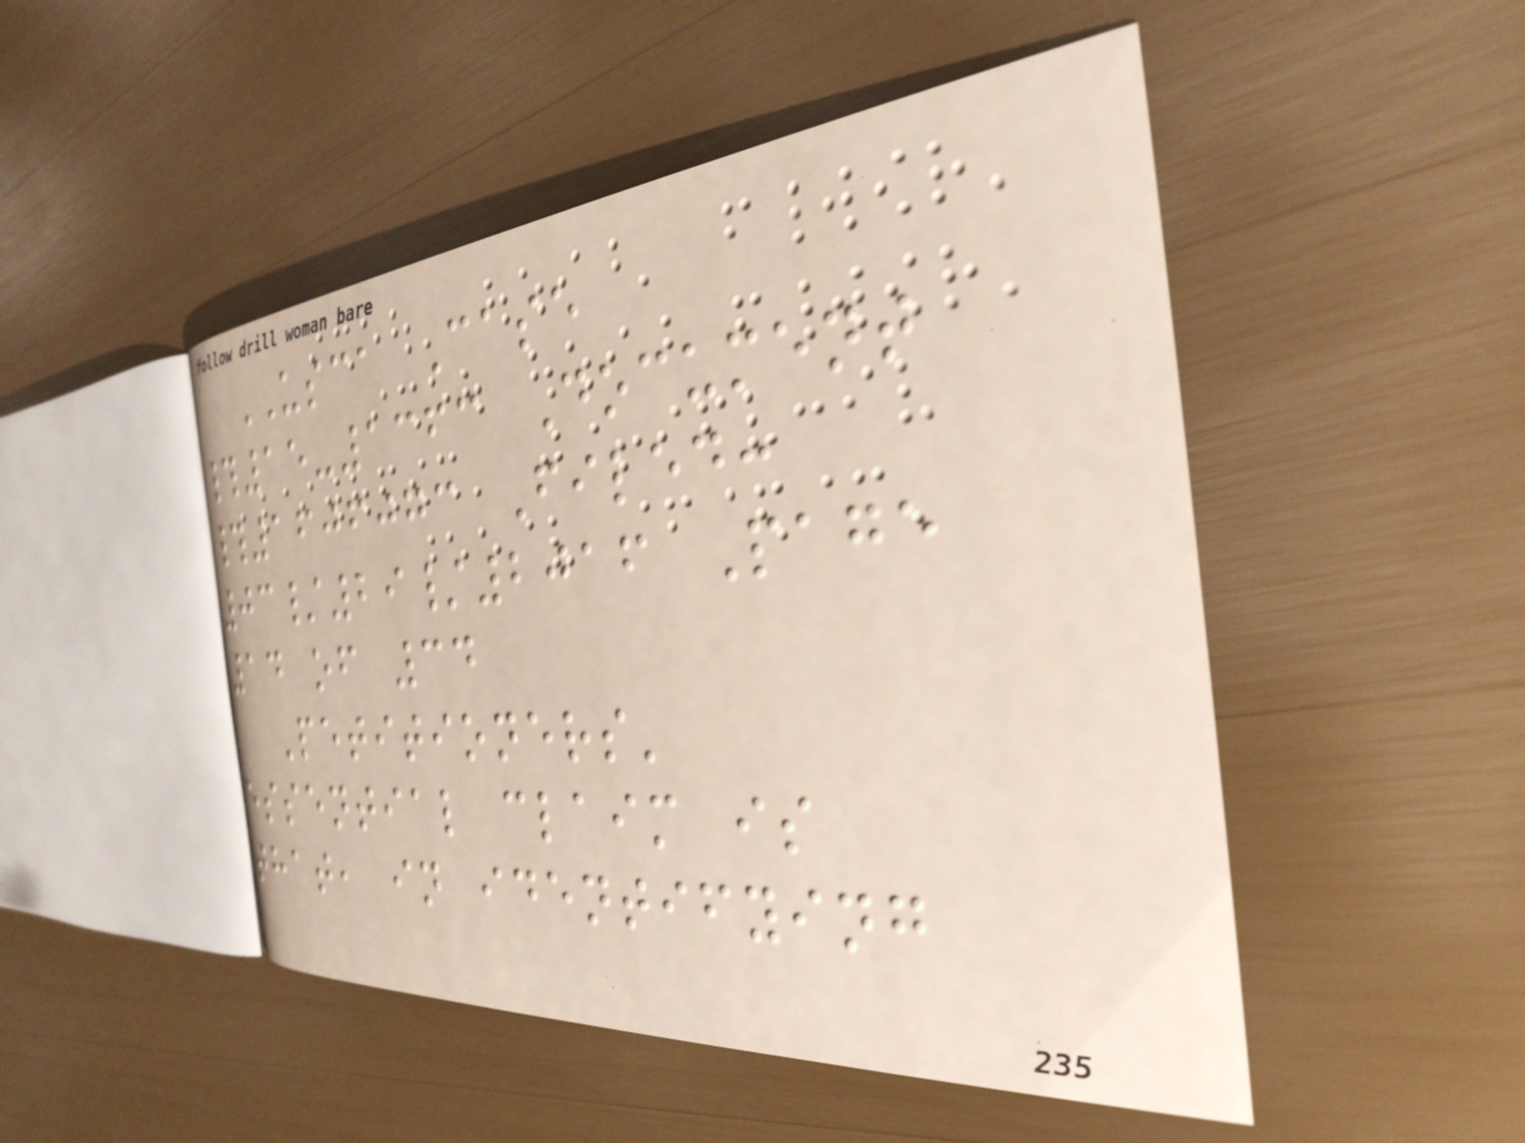USCA Case
#15-1363 Document
#1606073 Filed:
03/29/2016 Page
14 of 34
Petitioners'
essential claim is
that, in identifying
